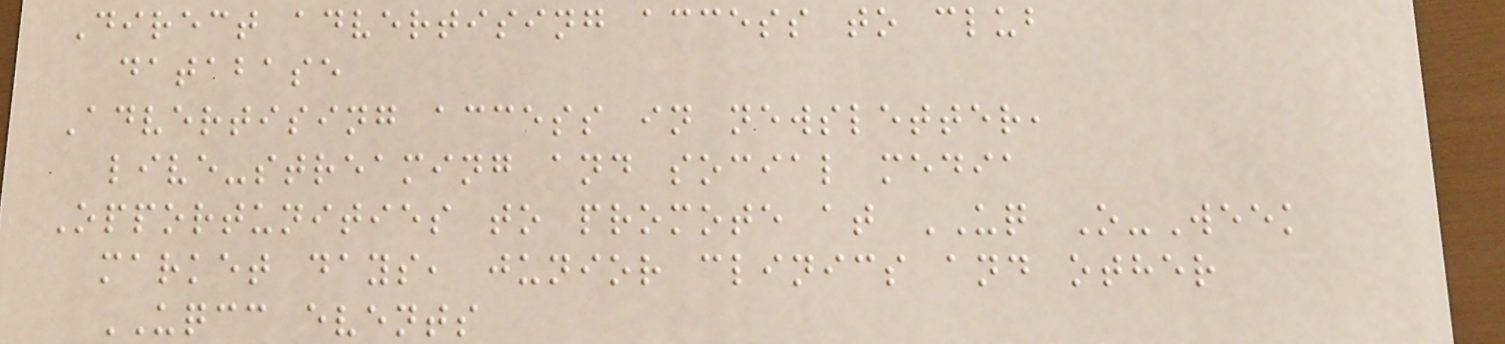Direct advertising access to club
database
Advertising access in newsletter,
live-streaming and social media
Opportunities to promote at UQ O-Week
market days, junior clinics and other
UQCC events
